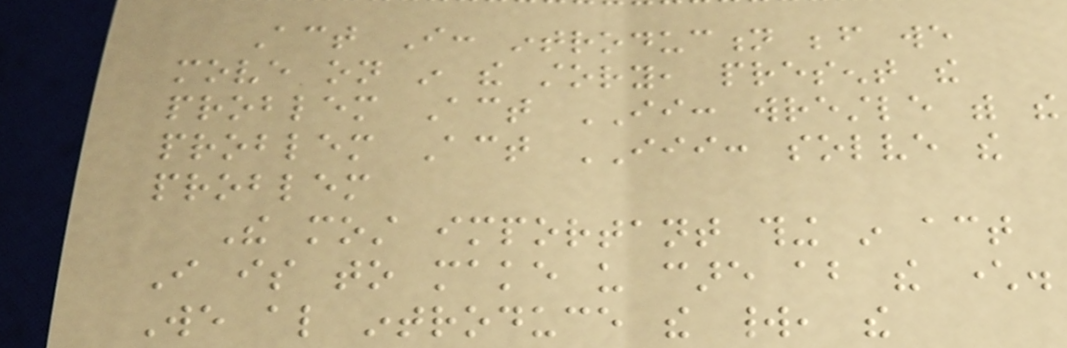Act I: introduction before we
move on in the story, present the
problem Act II: wrestle with the
problem Act III: solve the
problem
The most important thing in act
I is to make us care about the character.
We also introduce the world, the
